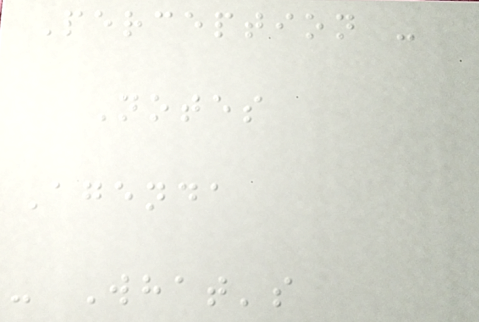Perception -
Notes
Agenda
- What's
